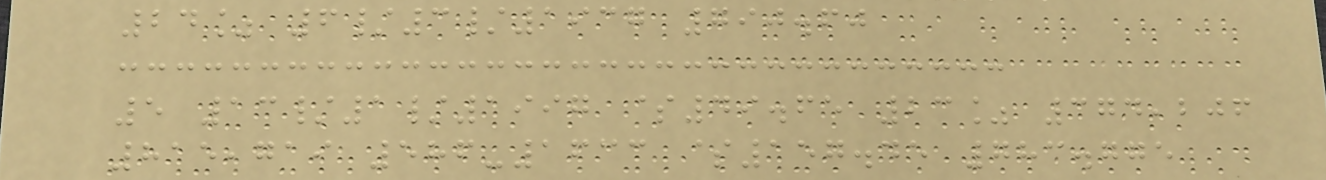24% 6/3/1937 790.60
5 13/1/1997 $49.65 23% 374,206
815,719 586-1633 $157.45 783.775
